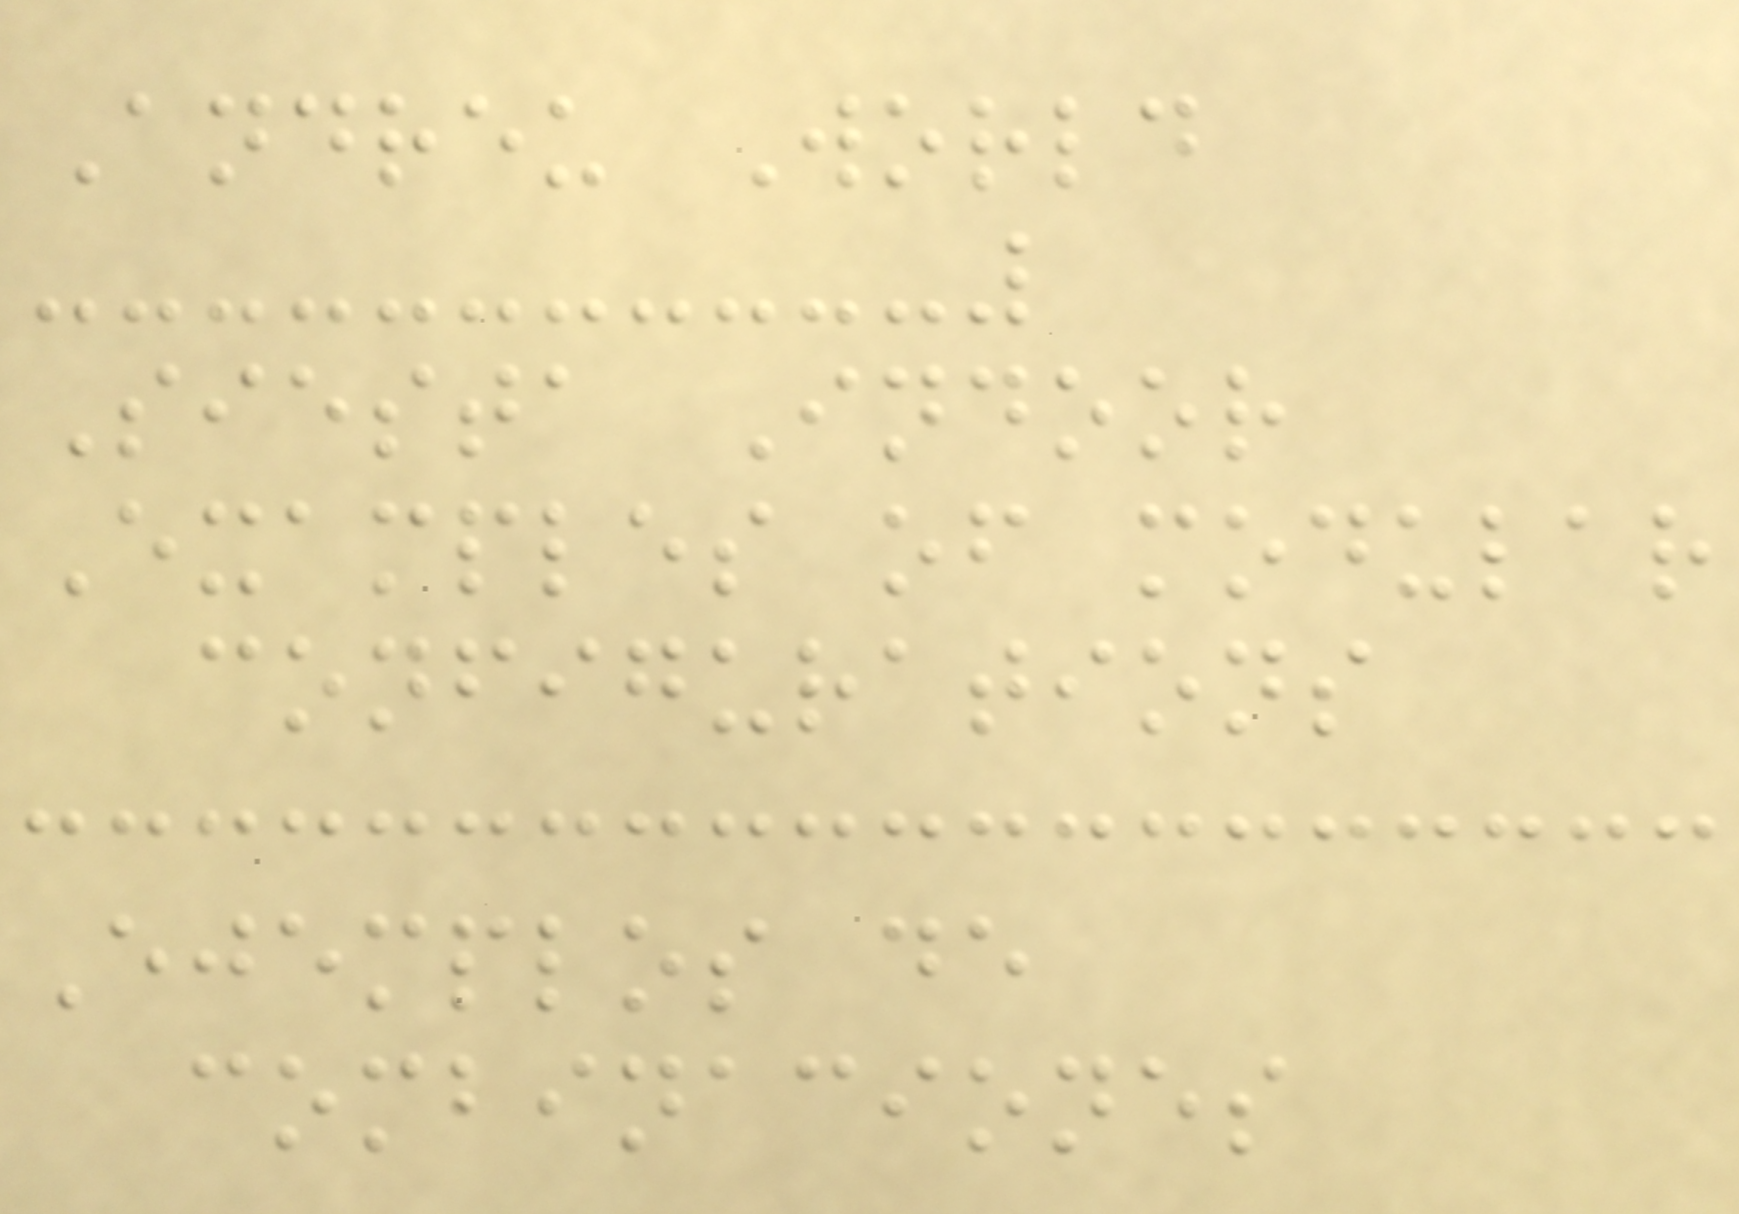Andreu World
Siesta Indoor
Examples of modular
configurations
Ejemplos de
combinaciones
